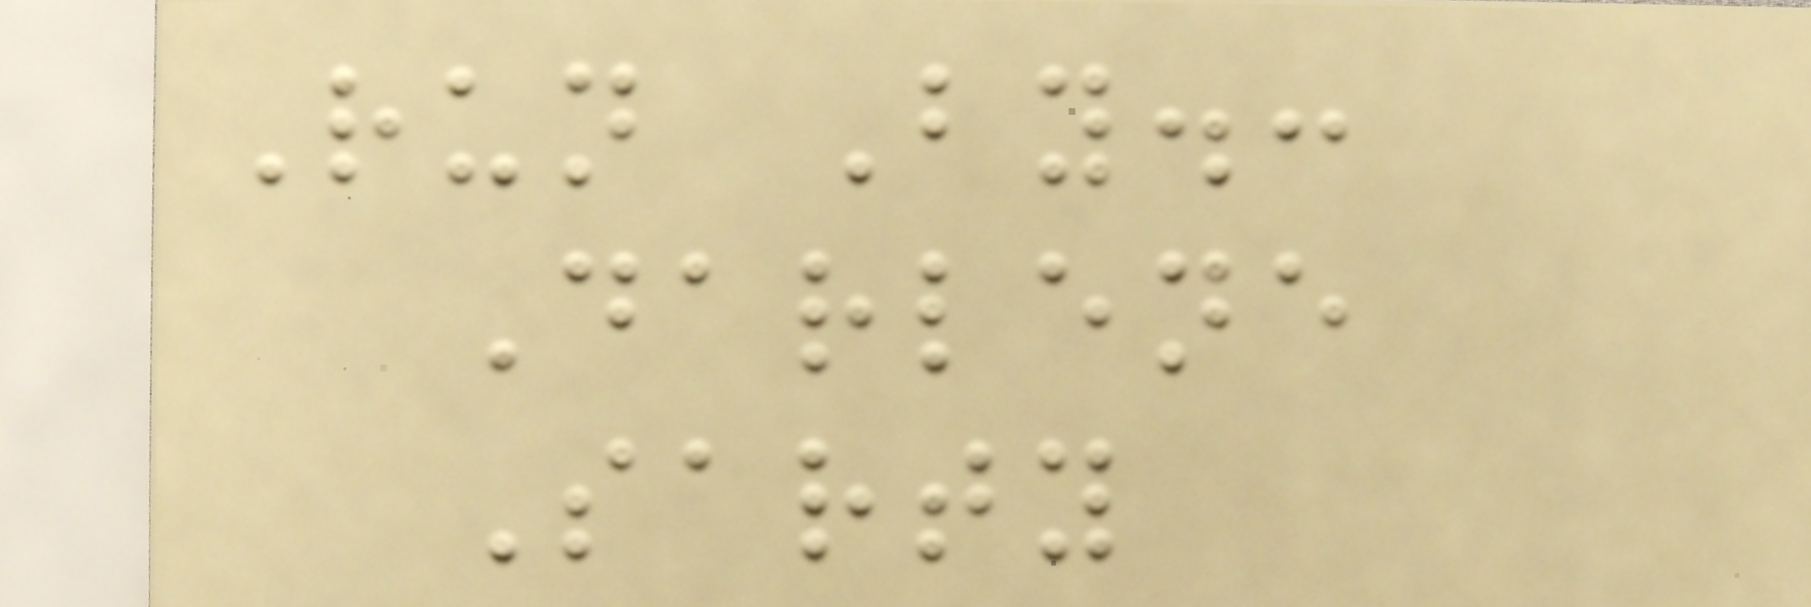Run By.:
Darlene
Sarty
